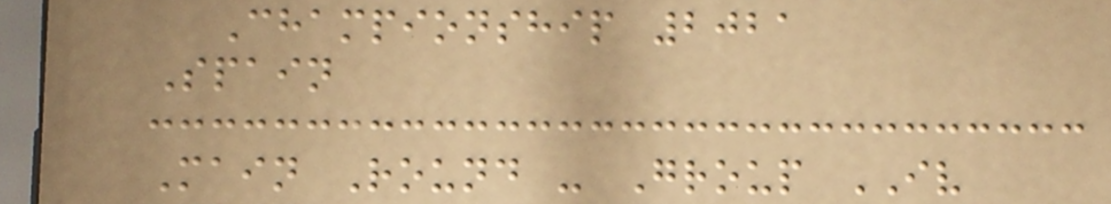Championship 2021
Spain
Main Round - Group IV
